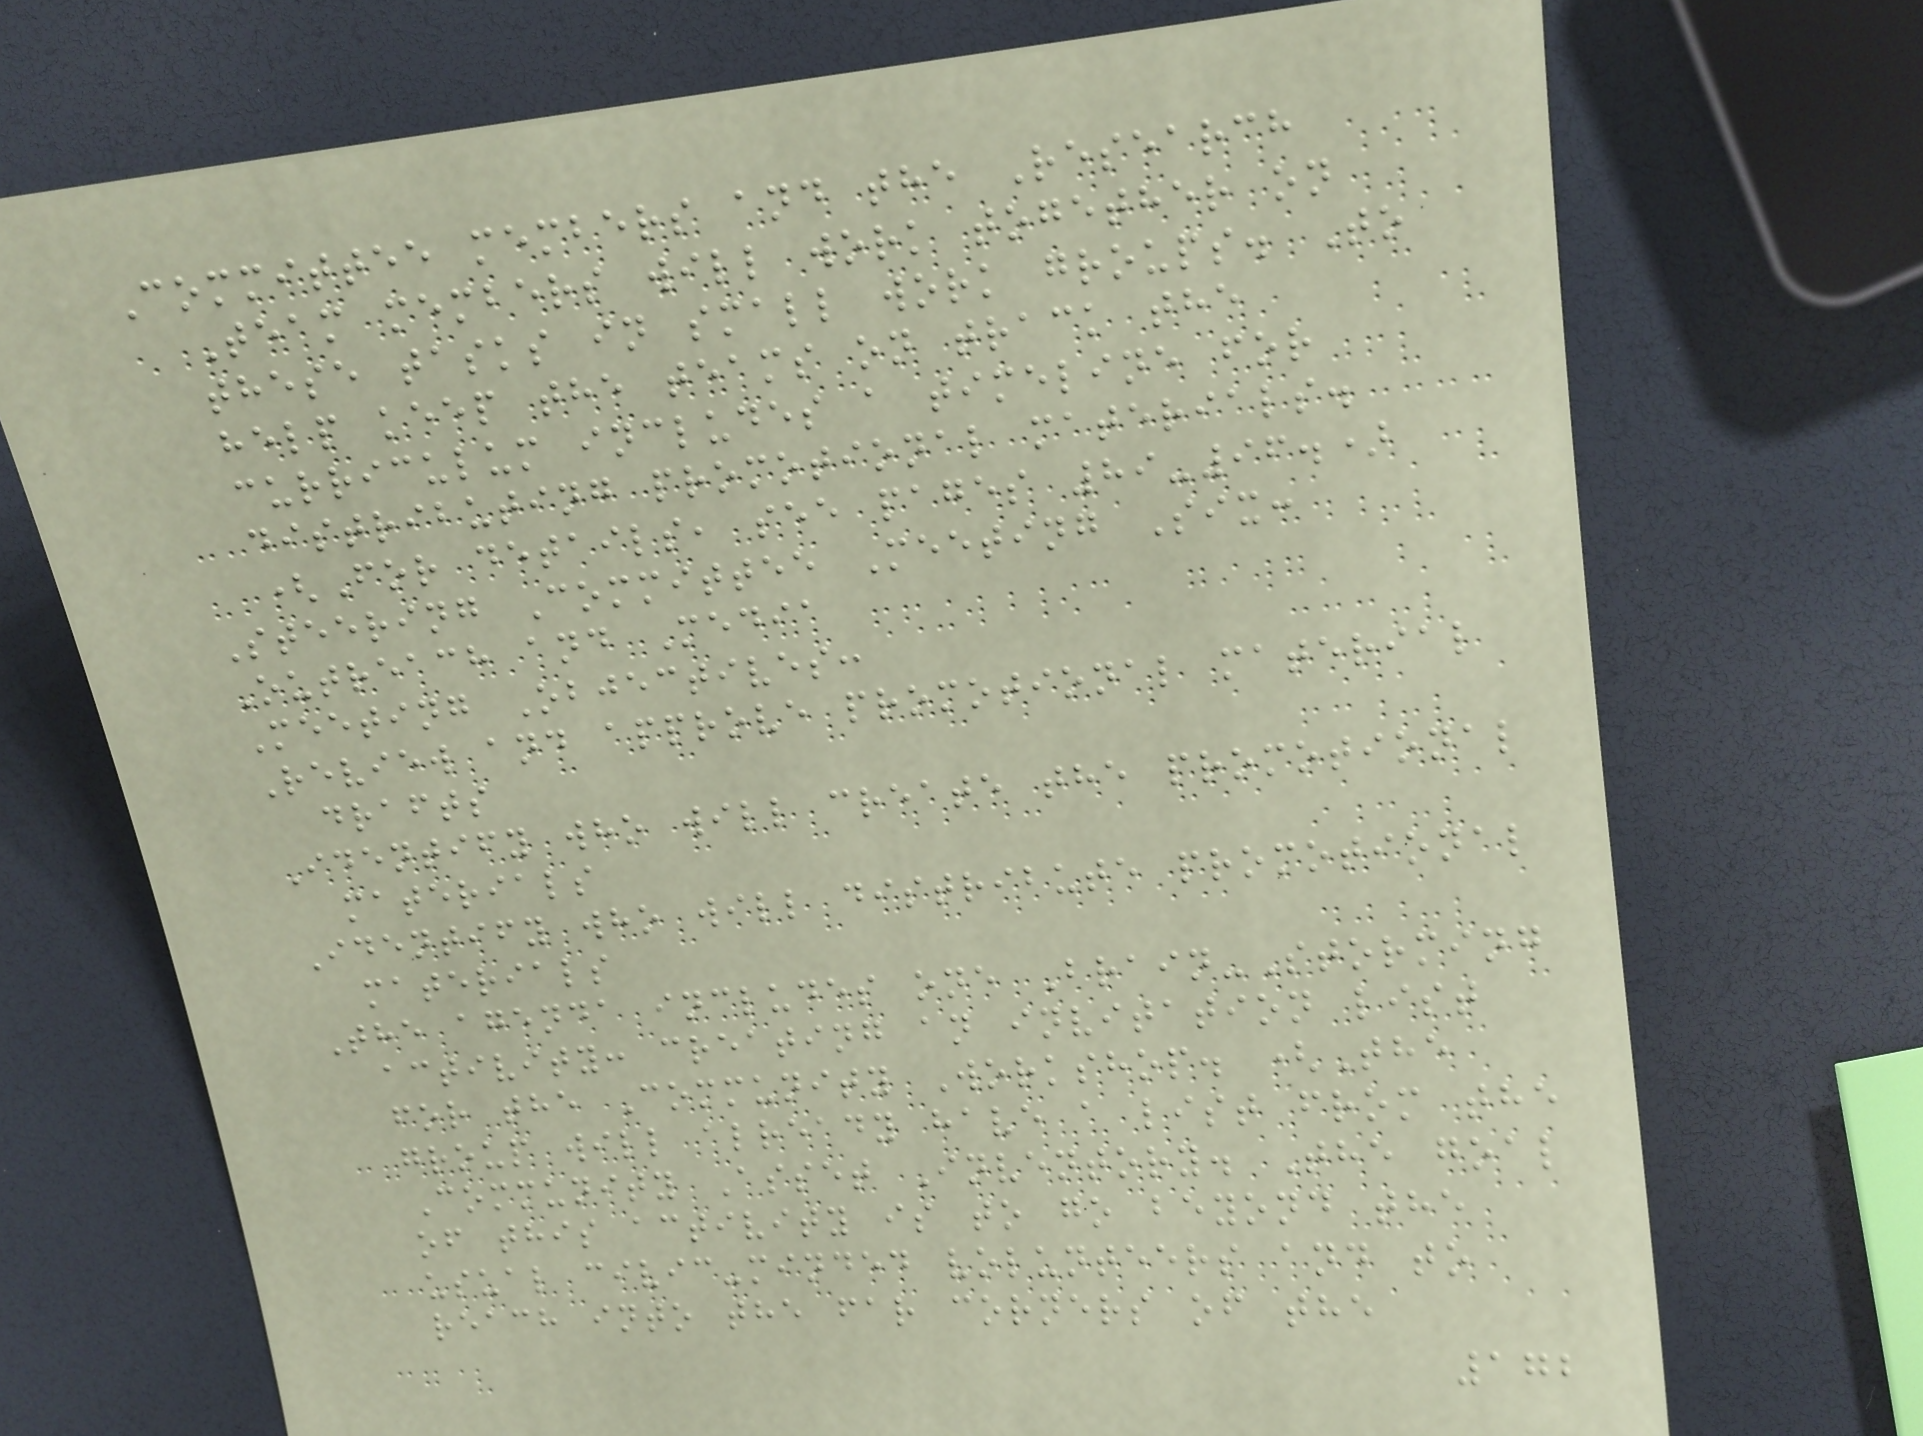Committee members and the Research
Team members will work together on
these tasks in small work groups. To
help keep the teams on track the
curriculum includes a timeline for
distributing promotional materials.
(For details, see pages 89-96.)
Steering Committee Meeting Six:
Outreach and Media
Meeting Objectives:
Review and approve promotional material
drafts
Identify who will create the promotional
materials
Identify who will distribute promotional
materials
The agenda includes one Brain-Storming
activity: creating an invitation list
for the Community Workshop. (The
group will already have a list from the
Community Asset Inventory. The goal
of this activity is to go beyond the
usual civic-minded volunteers and to
reach into the far corners of the
172
